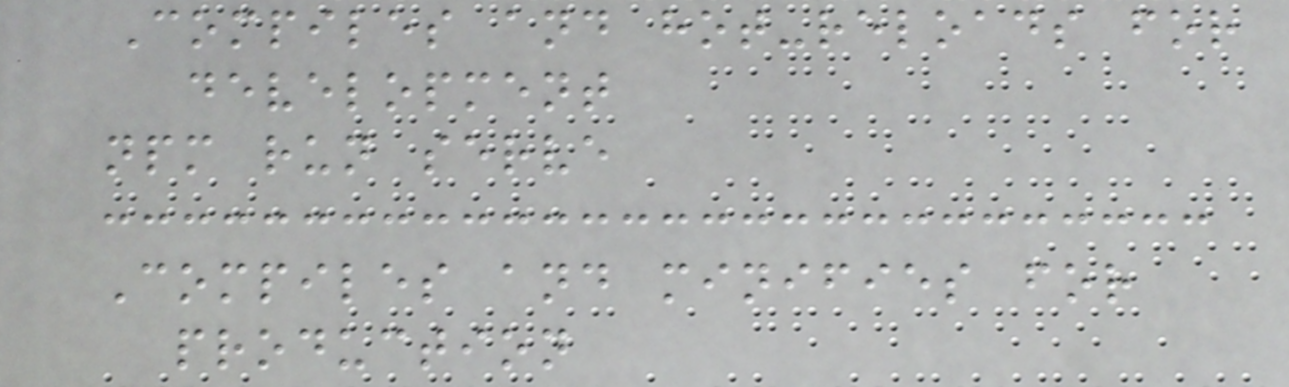Compiles and hot-reloads for
development
npm run serve
Compiles and minifies for
production
